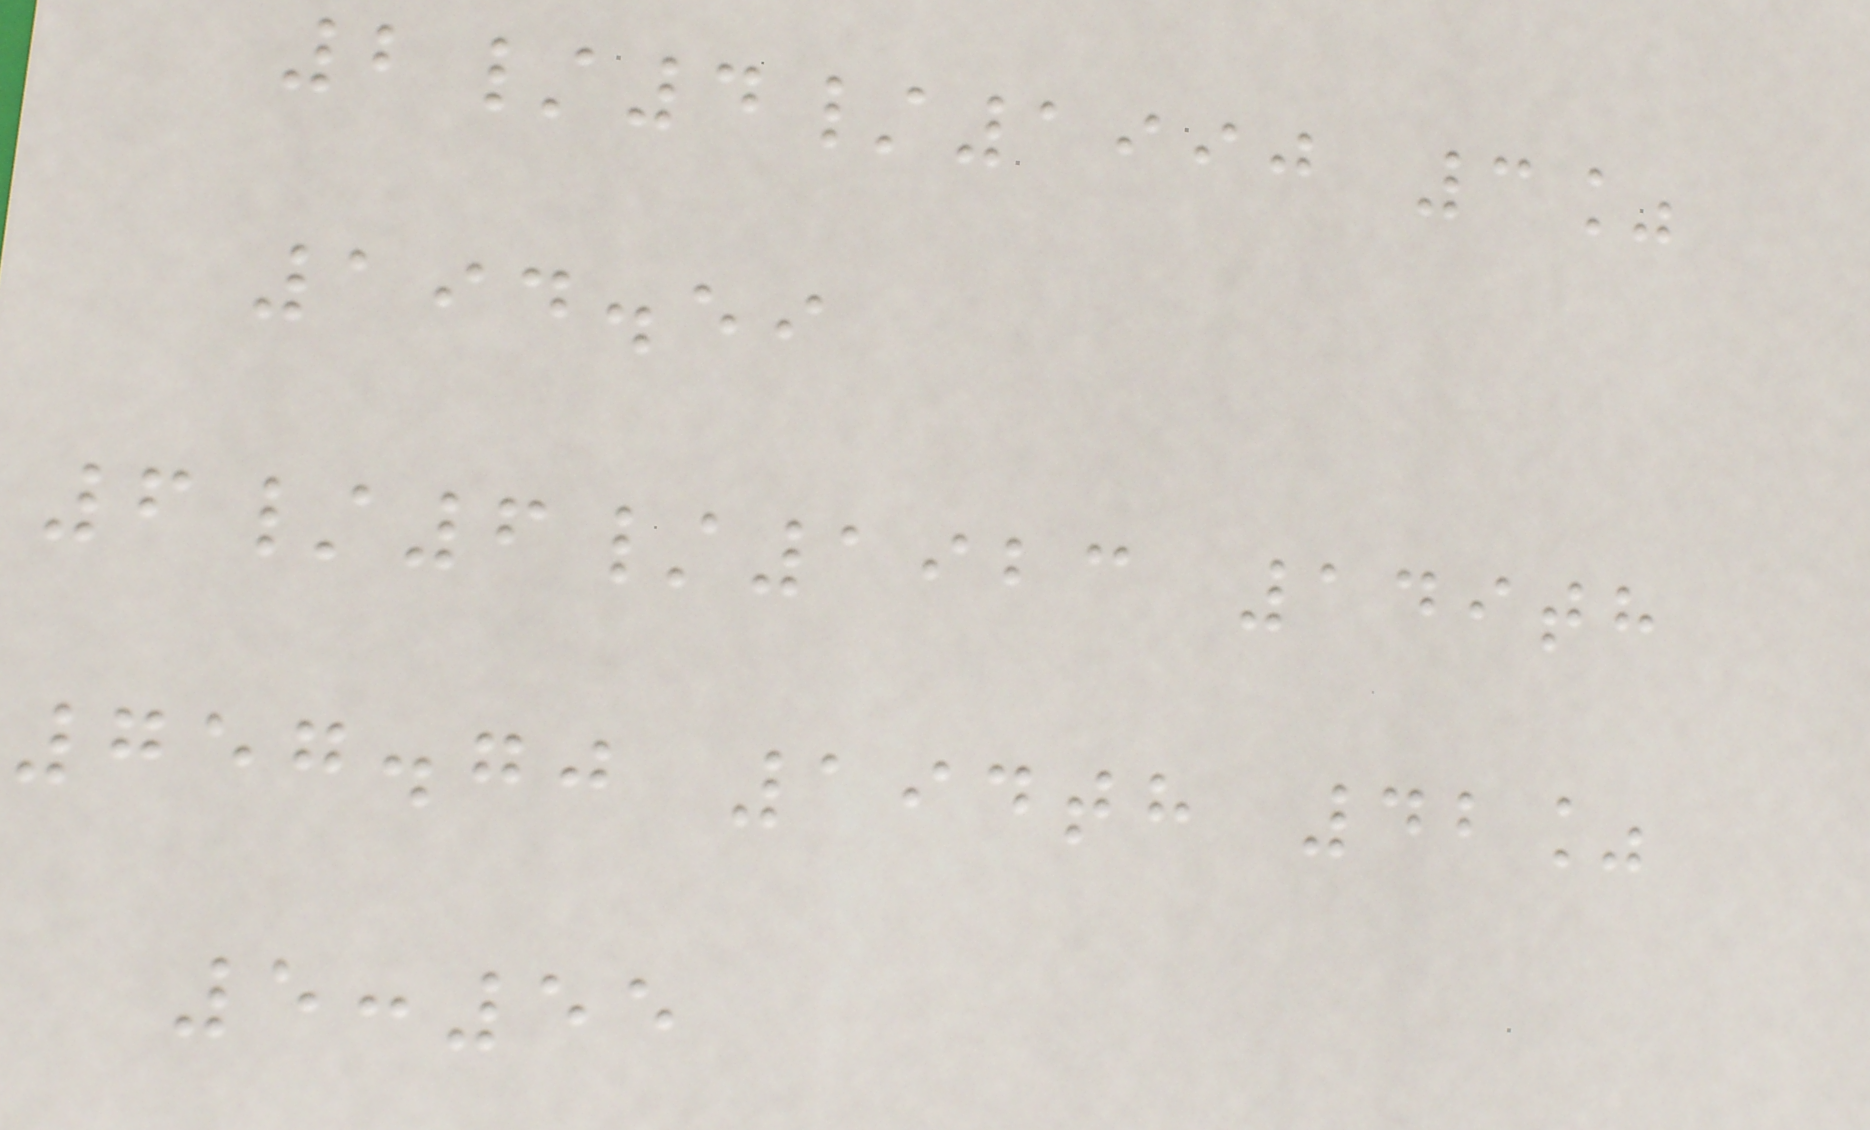2/4/1990 3%
194.59
6/6/1923 149th
757.70 194th 42%
5:55
